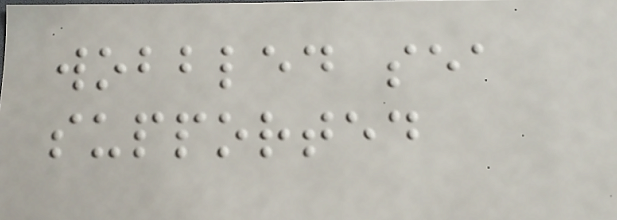wobbled sea
supported
